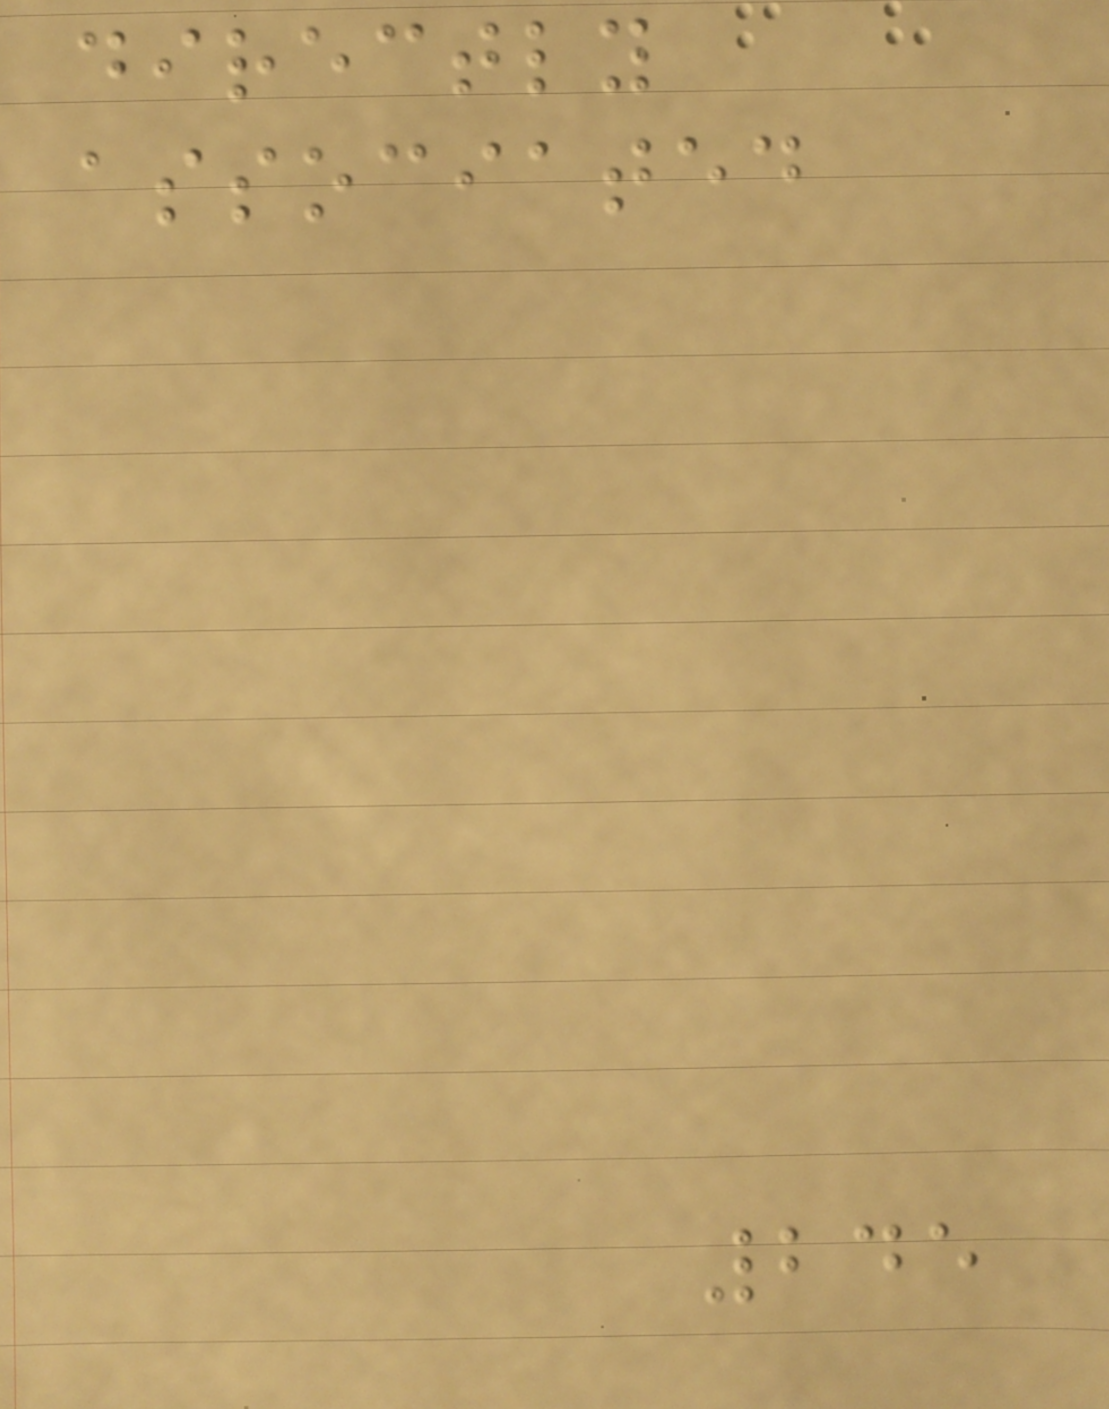directly
associated
245
